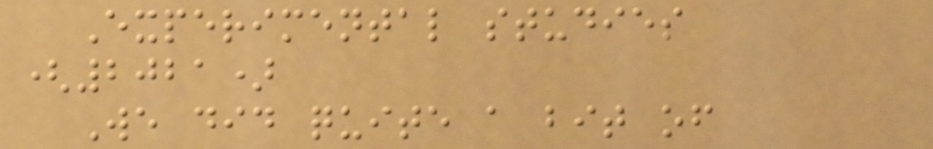Experimental studies
(2021)
We did quite a bit of
